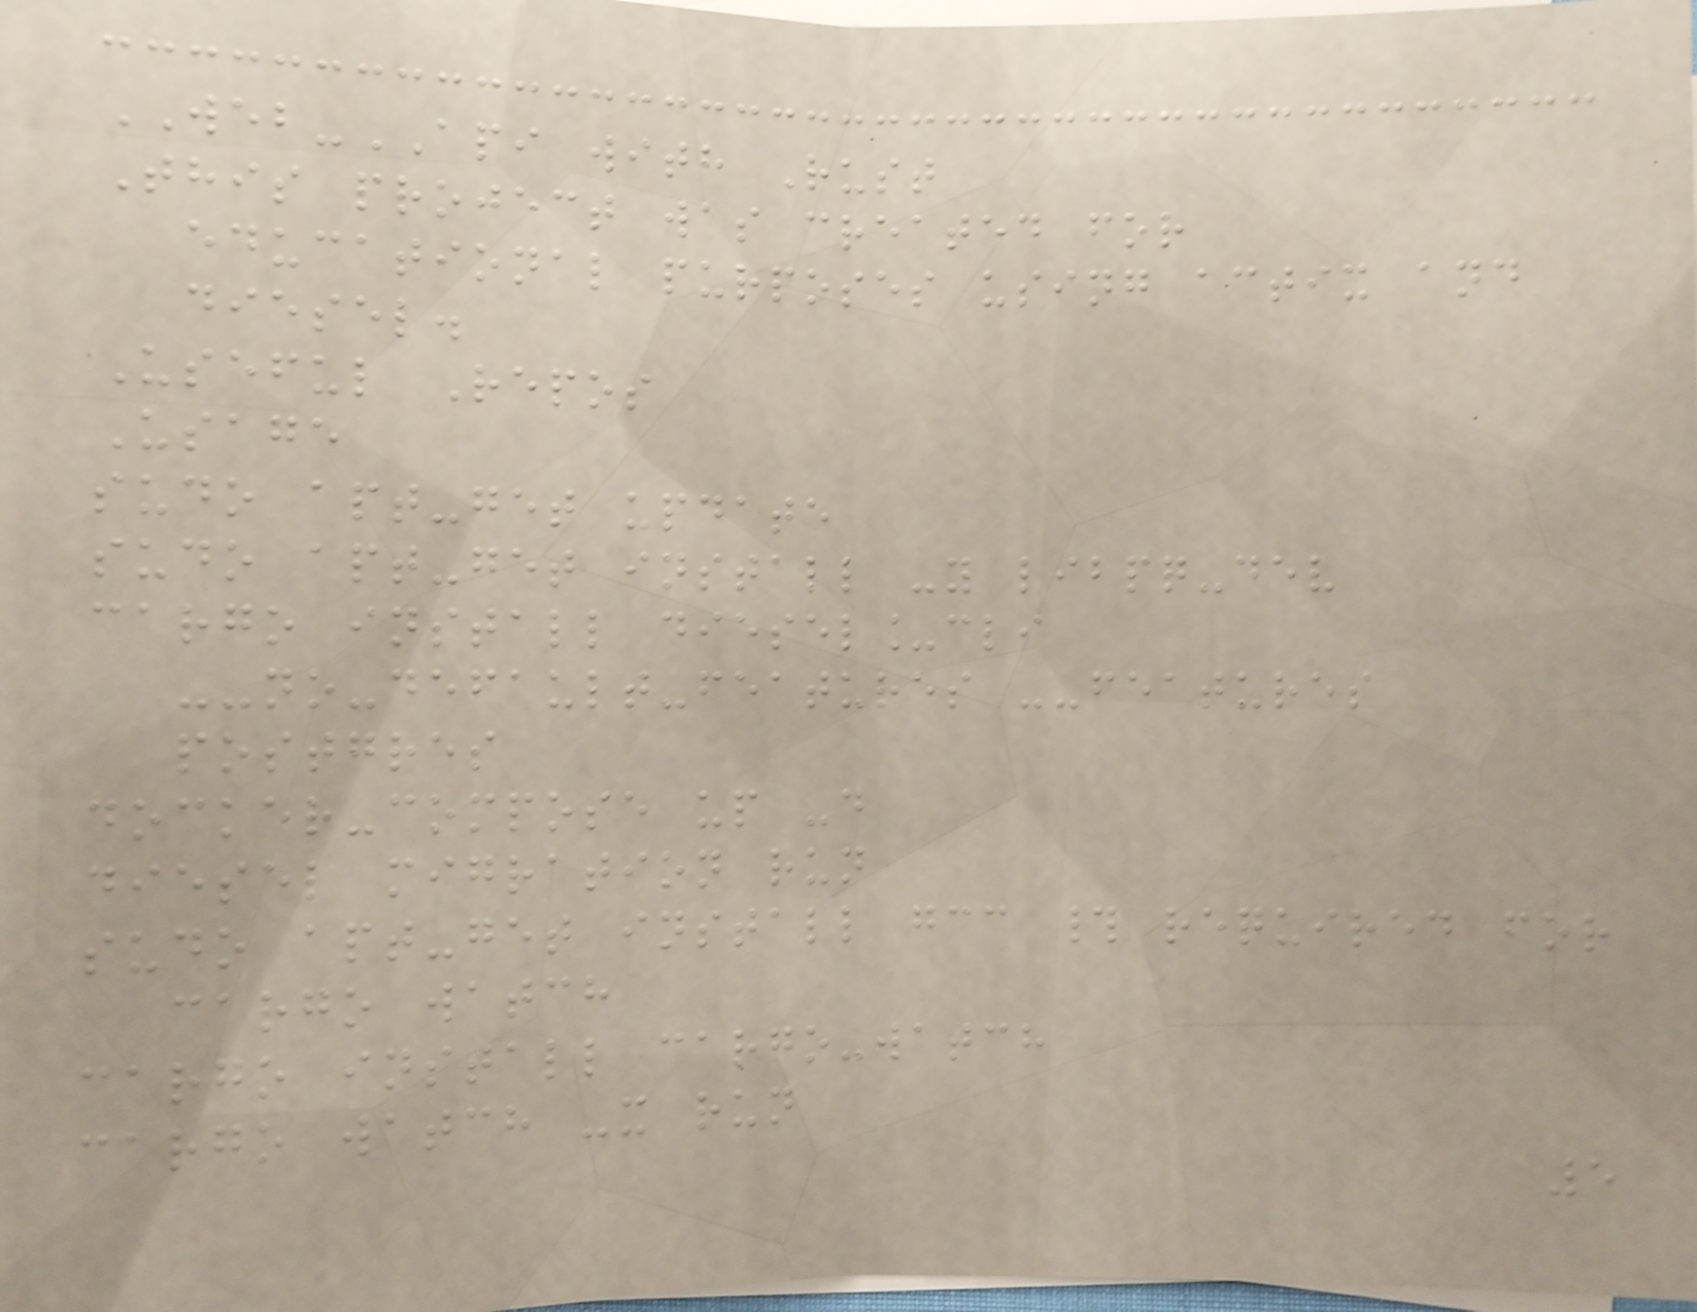WEB-API with Rust
This project was created for
educational purposes using actix and
diesel.
Useful Repos
Usage
sudo apt-get update
sudo apt-get install -y libpq-dev
cargo install diesel_cli
--no-default-features --features
postgres
docker-compose up -d
diesel migration run
sudo apt-get install gcc # required for
cargo watch
cargo install cargo-watch
cargo watch -x run
5
